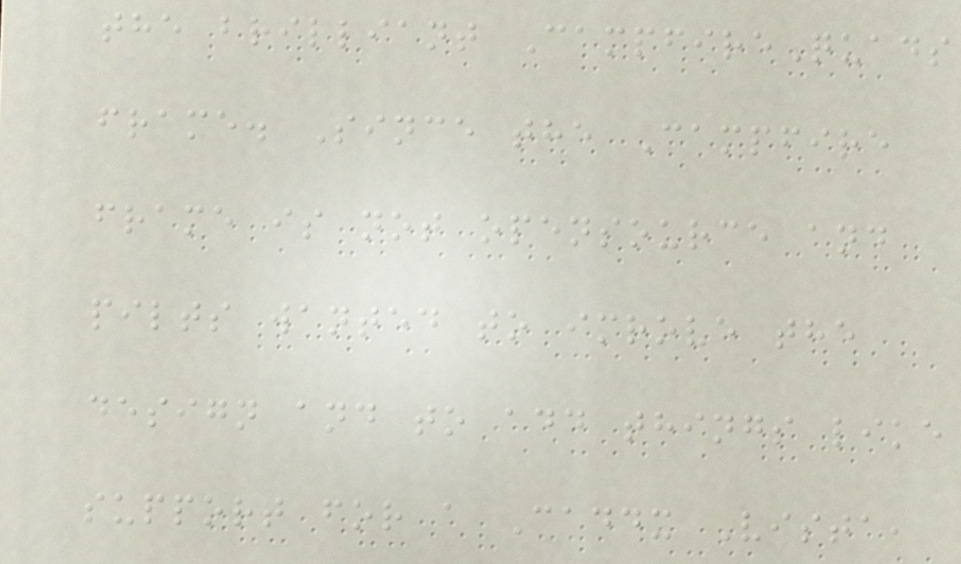the brilliant CampfireQuads
frame. Since the Campfire
frame is not opensource and
pilts wanted to imrove the
design and to add things like
support for a Caddx Vista,
